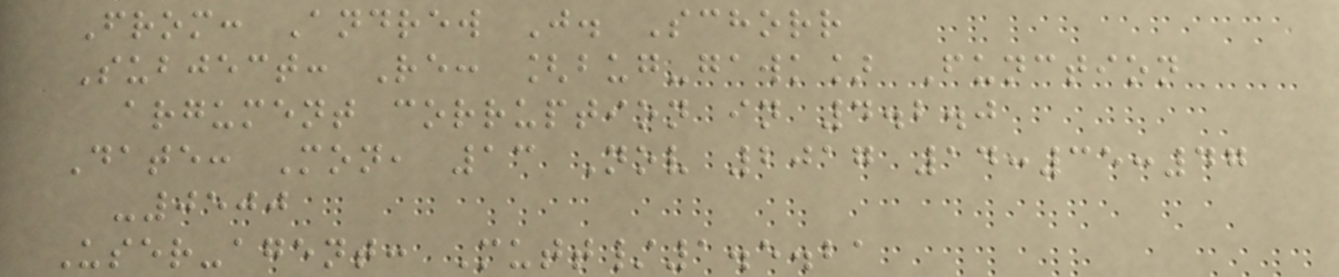From: Andrew J. Schorr
Subject: Re: [bug-gawk] Function
argument corruption in 4.2.0
Date: Mon, 13 Nov 2017 14:35:47
-0500
User-agent: Mutt/1.5.21
